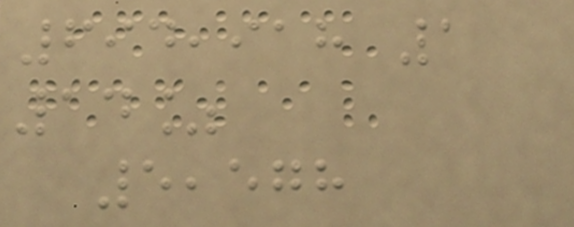694,918 1
14%
5,578
